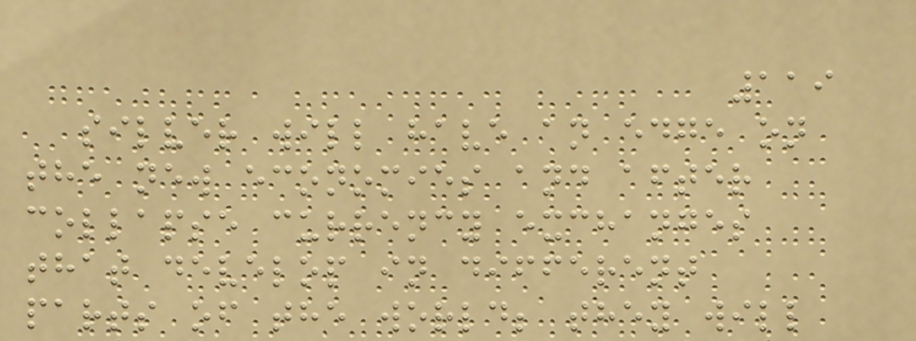119
silver will have an edge on
the new economies and after
collapse currency exchanges
that develop in different
parts of the world; they will
